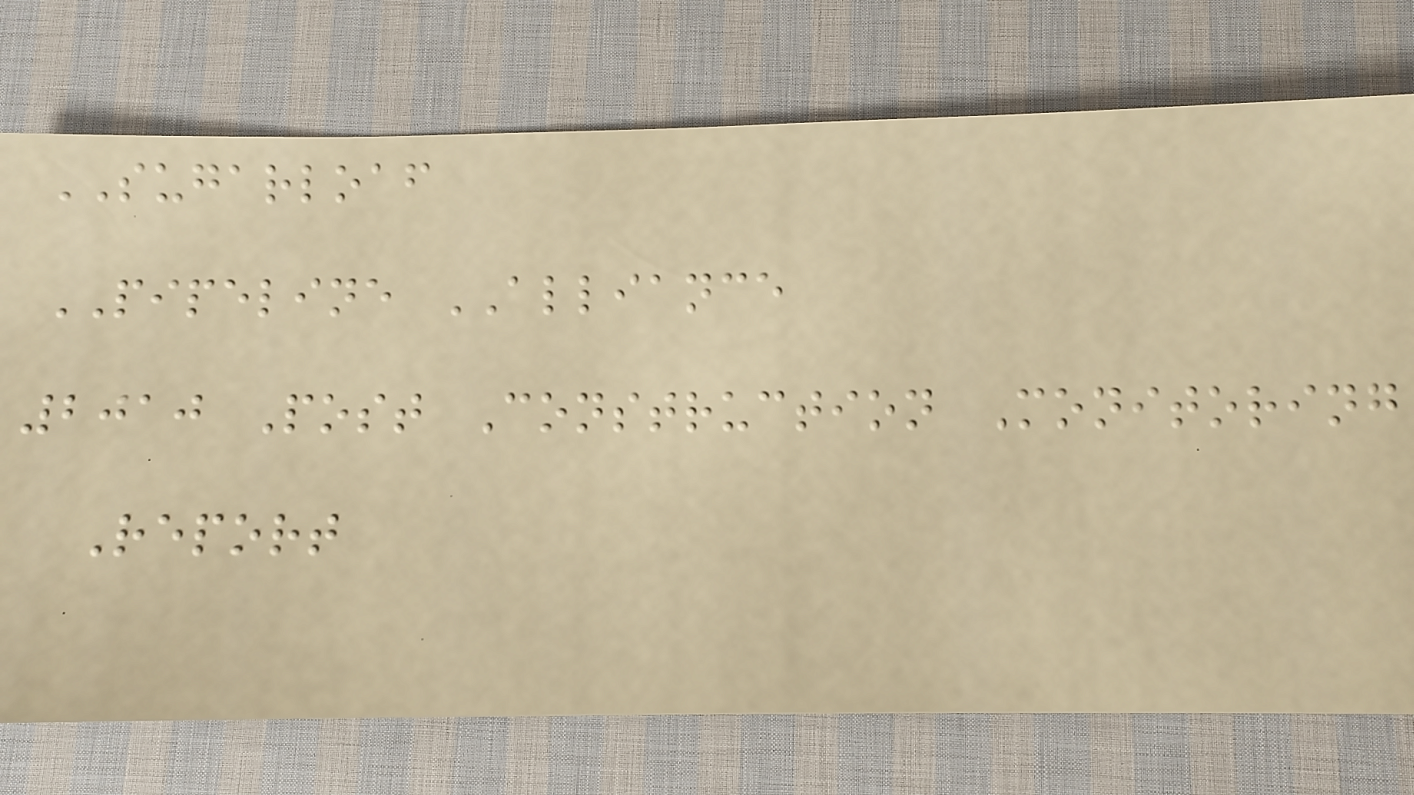SUGARLOAF
PIPELINE ALLIANCE
2010 Post Construction Monitoring
Report
